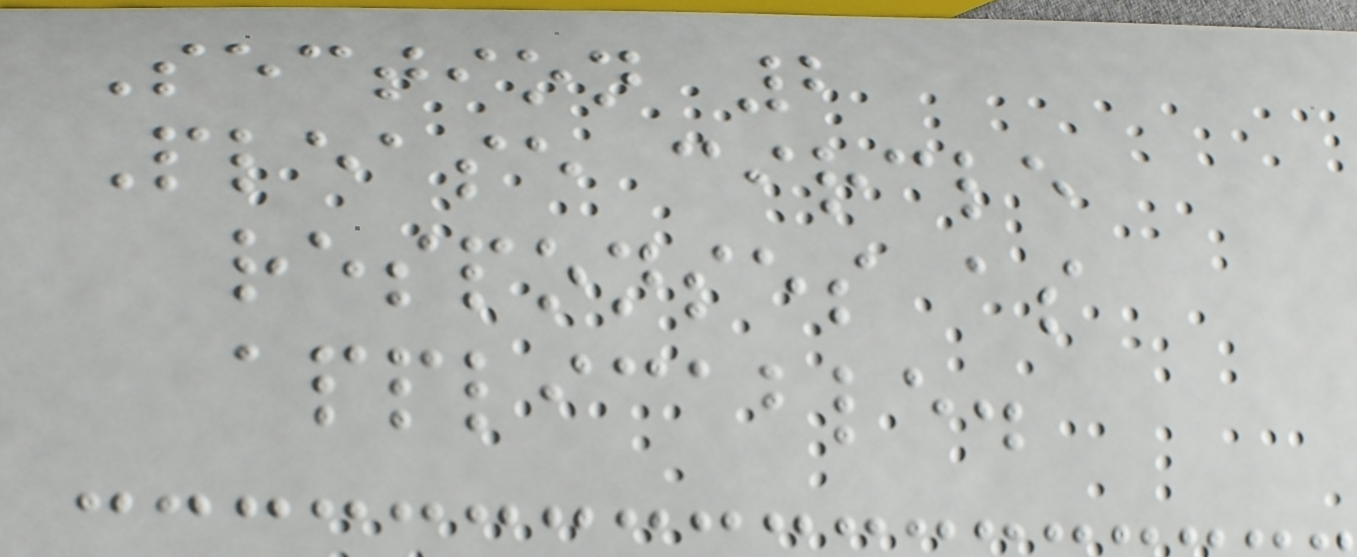Section 2
Please circle
responses as
applicable.
